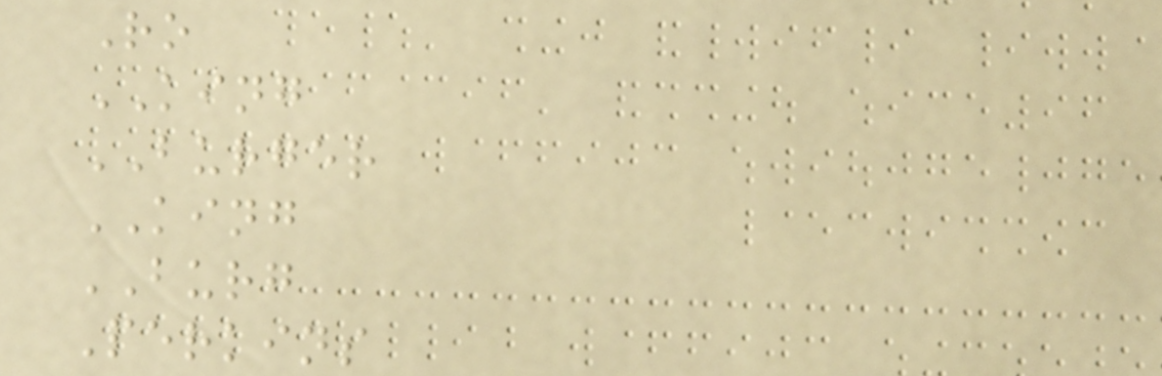Ro
KING
BURGER
KING
BURG
Perkins
